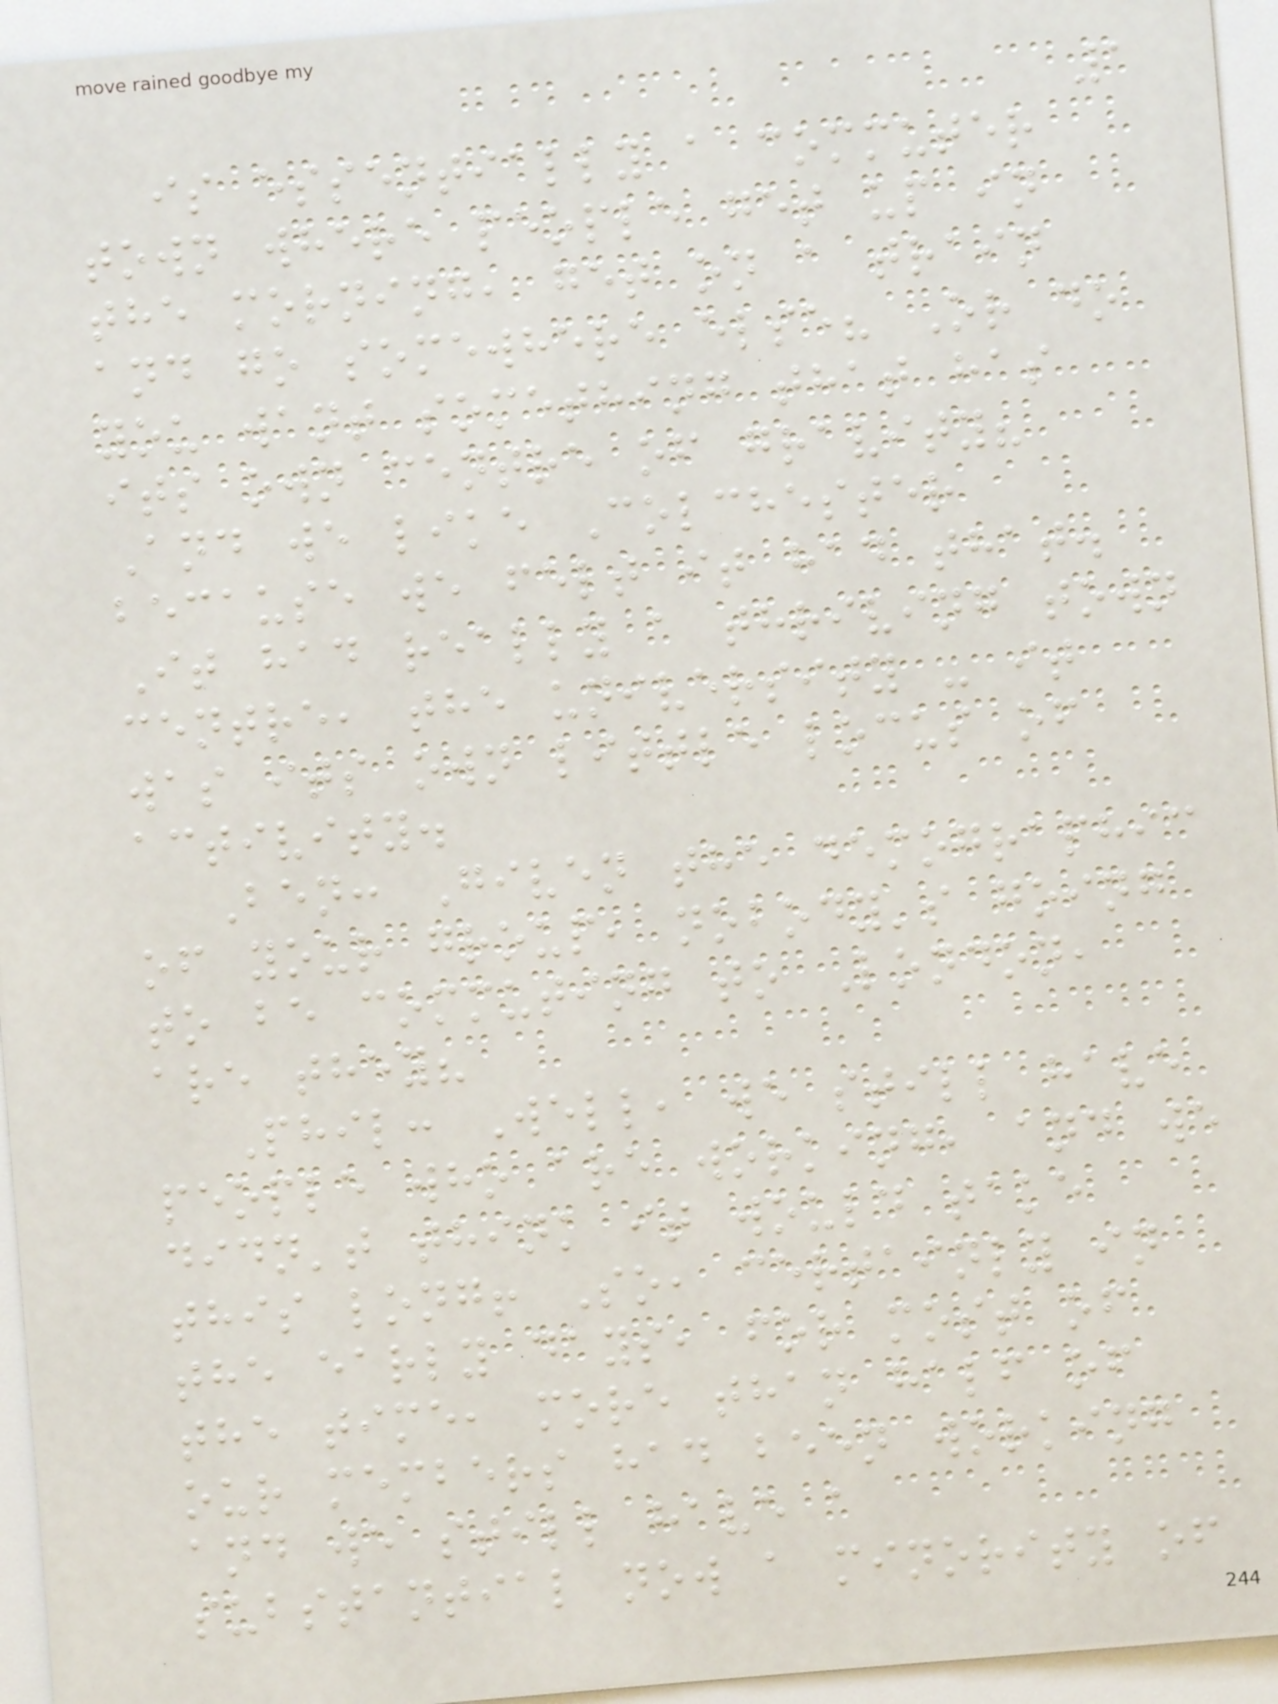1
is essentially a commuter
town where people get up in
the morning, get on a train
and go somewhere else? Or do
you want something that has
its own centre of gravity?
And we like Colchester
because we felt it had that.
It had really a thriving town
centre, the university - it
was its own little locus of
activity.
Ben: Given the demographic
of your group, nobody's going
to be commuting to London,
are they?
Phil: Well, we still have
people who are working, and we
didn't think it would take
this long! So, certainly in
the early days, for most of
the time, more than half of
our members had been working
and we still have a
substantial now a minority of
